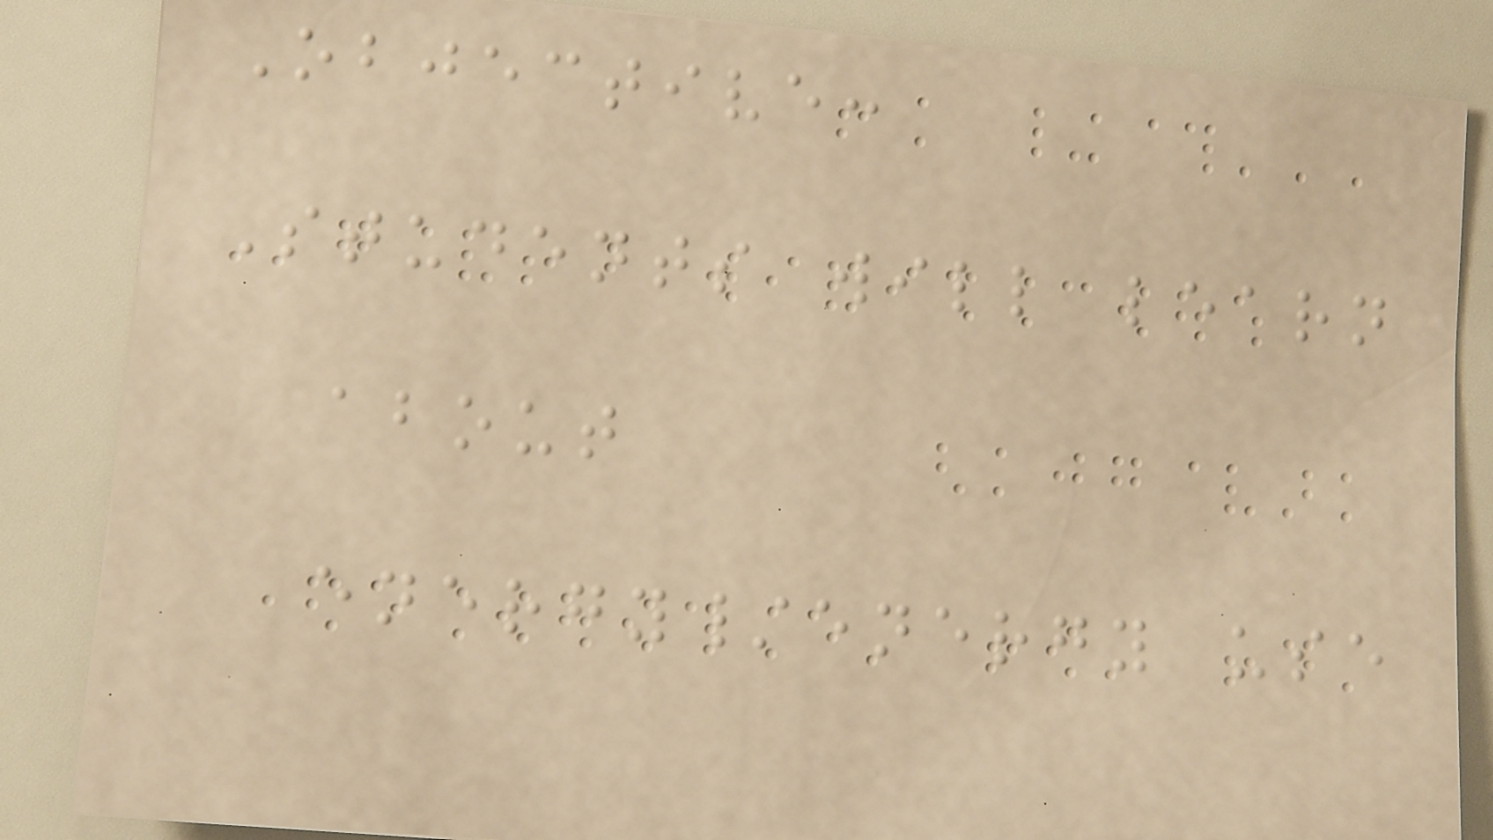Objective:
Students will learn
about
energy/energy use
